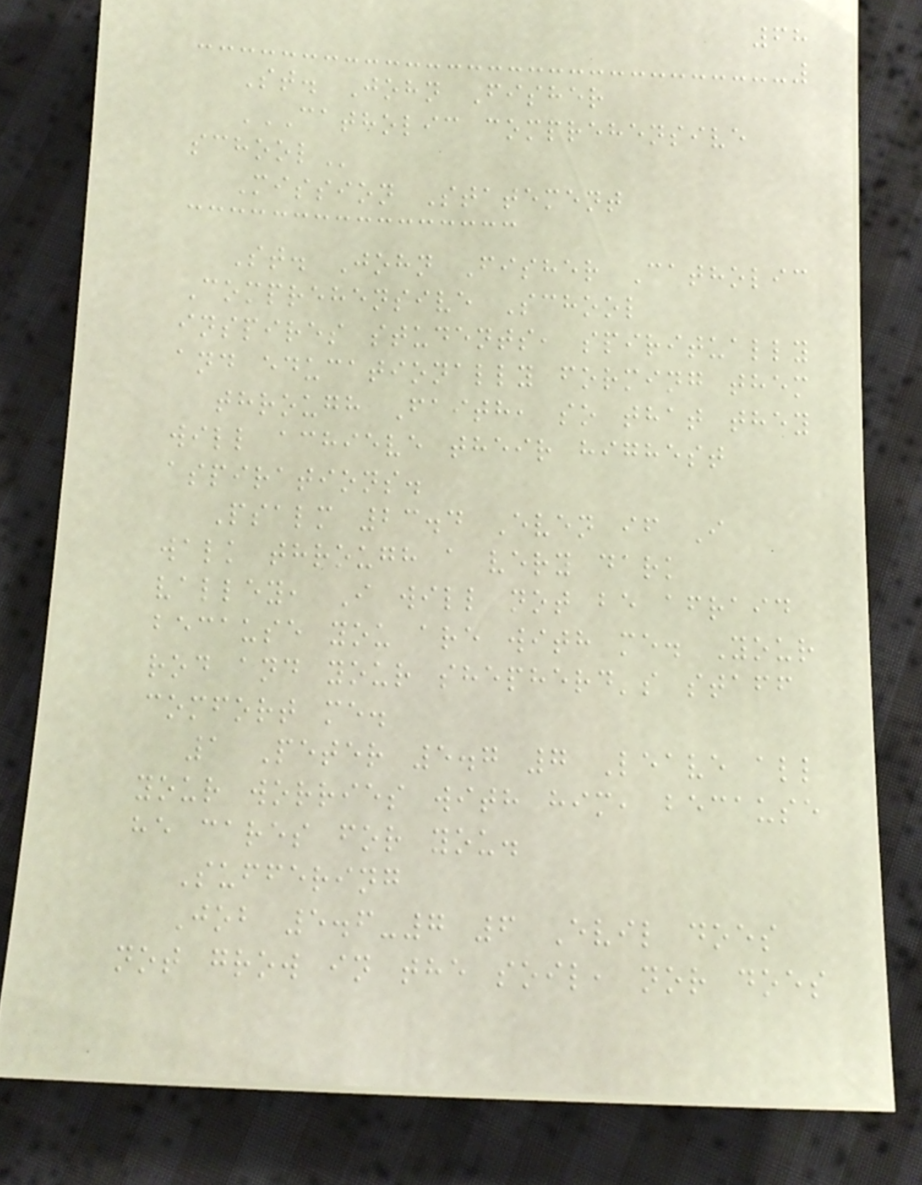68
St. John Fisher
CATHOLIC COMPREHENSIVE
SCHOOL
Mission Statement
St. John Fisher Catholic
Comprehensive School
inspires students, spiritually
and educationally forming them
through Faith, so that they
will achieve their highest
aspirations.
Psalm 23.4 Even if I
walk through a very dark
valley, I will not be afraid
because you are with me. Your
rod and your shepherd's staff
comfort me.
1 Peter 5.7 7 Leave all
your worries with him, because
he cares for you.
Suffering
Job 5.6-7 6 Evil does
not grow in the soil, nor does
